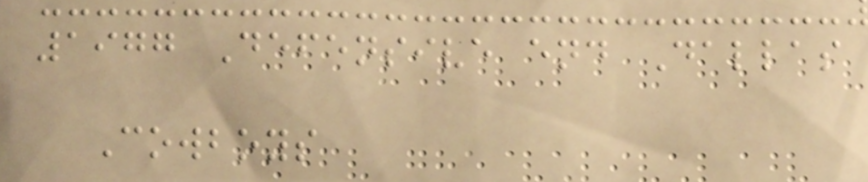1977 Defensive end Dallas
Cowboys
